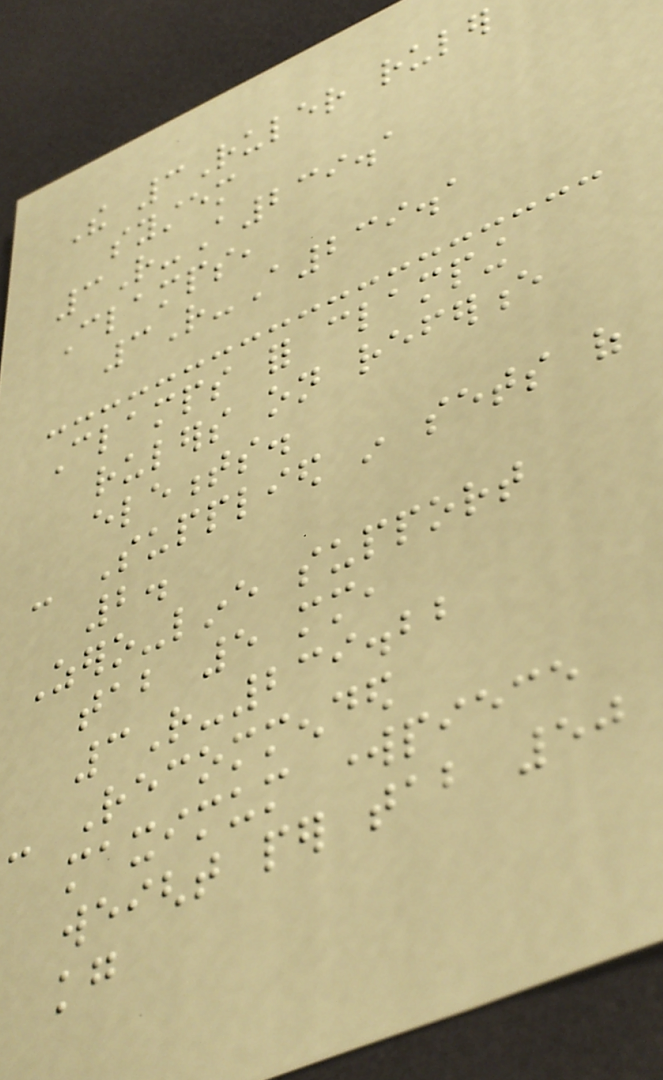The 3Ruler ruler
system
3R-A239.1
Clamps,
3R-A239.1
Clamps for clamping
rulers on reference
elements.
- Supplied in sets of
2.
Zero-line support
tab 5 mm,
3R-239.22
- Recommended
maximum workpiece
weight per tab 50
kg
